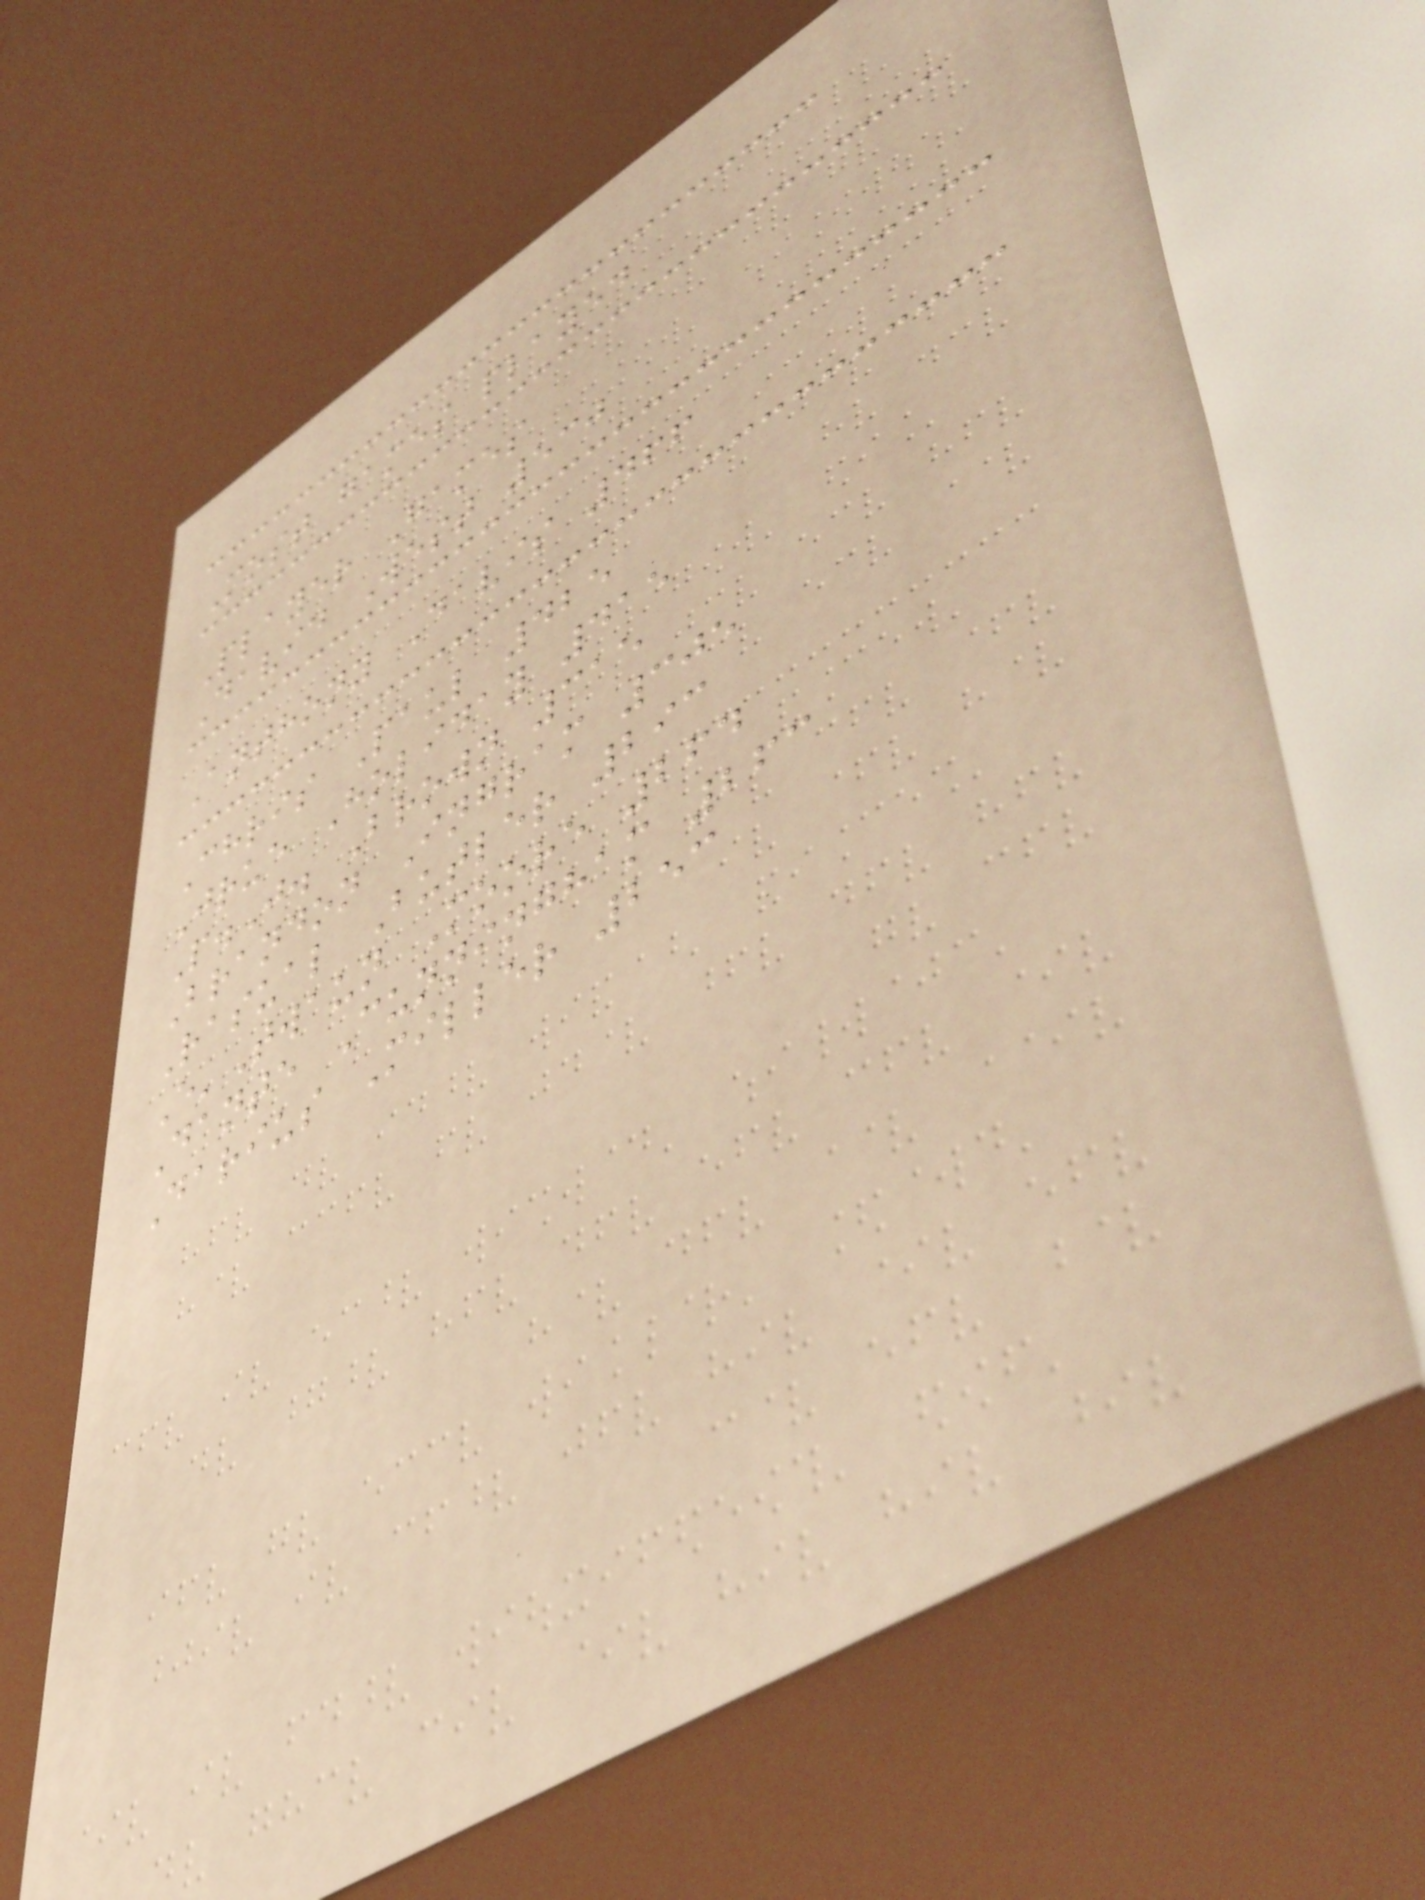Most games played
Player Games
David West 530
Anthony Davis 466
Chris Paul 425
Jrue Holiday 415
P.J. Brown 315
Brandon Ingram 305
Rasual Butler 293
E'Twaun Moore 264
Dante Cunningham 263
Darius Miller 253
